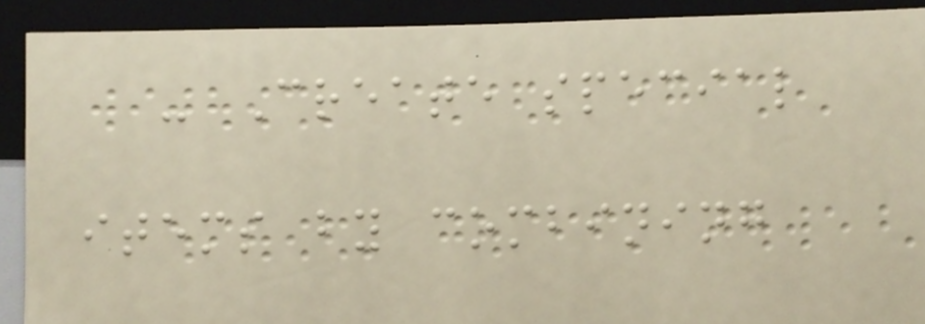- Create special
items by combining
